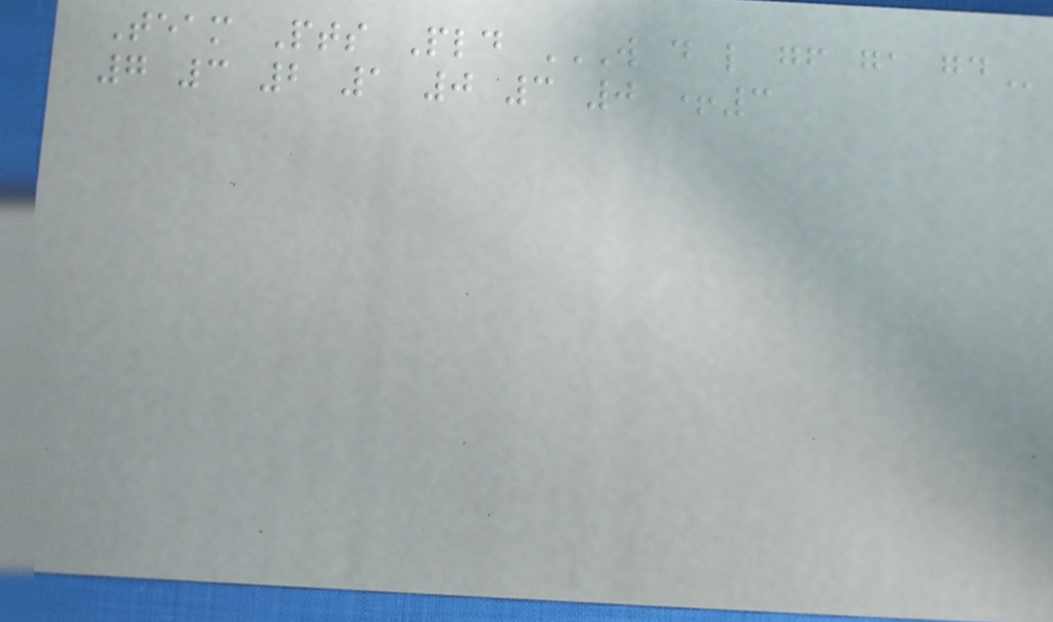Team Pts Pld W D L GF GA GD
7 3 2 1 0 3 0 +3
